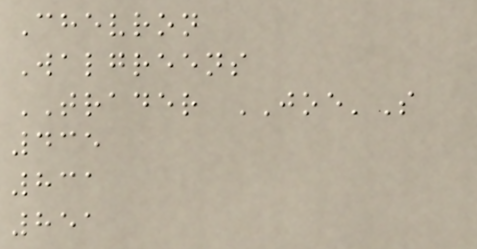Chevron
Walgreens
TRADER JOE'S
435
831
851
